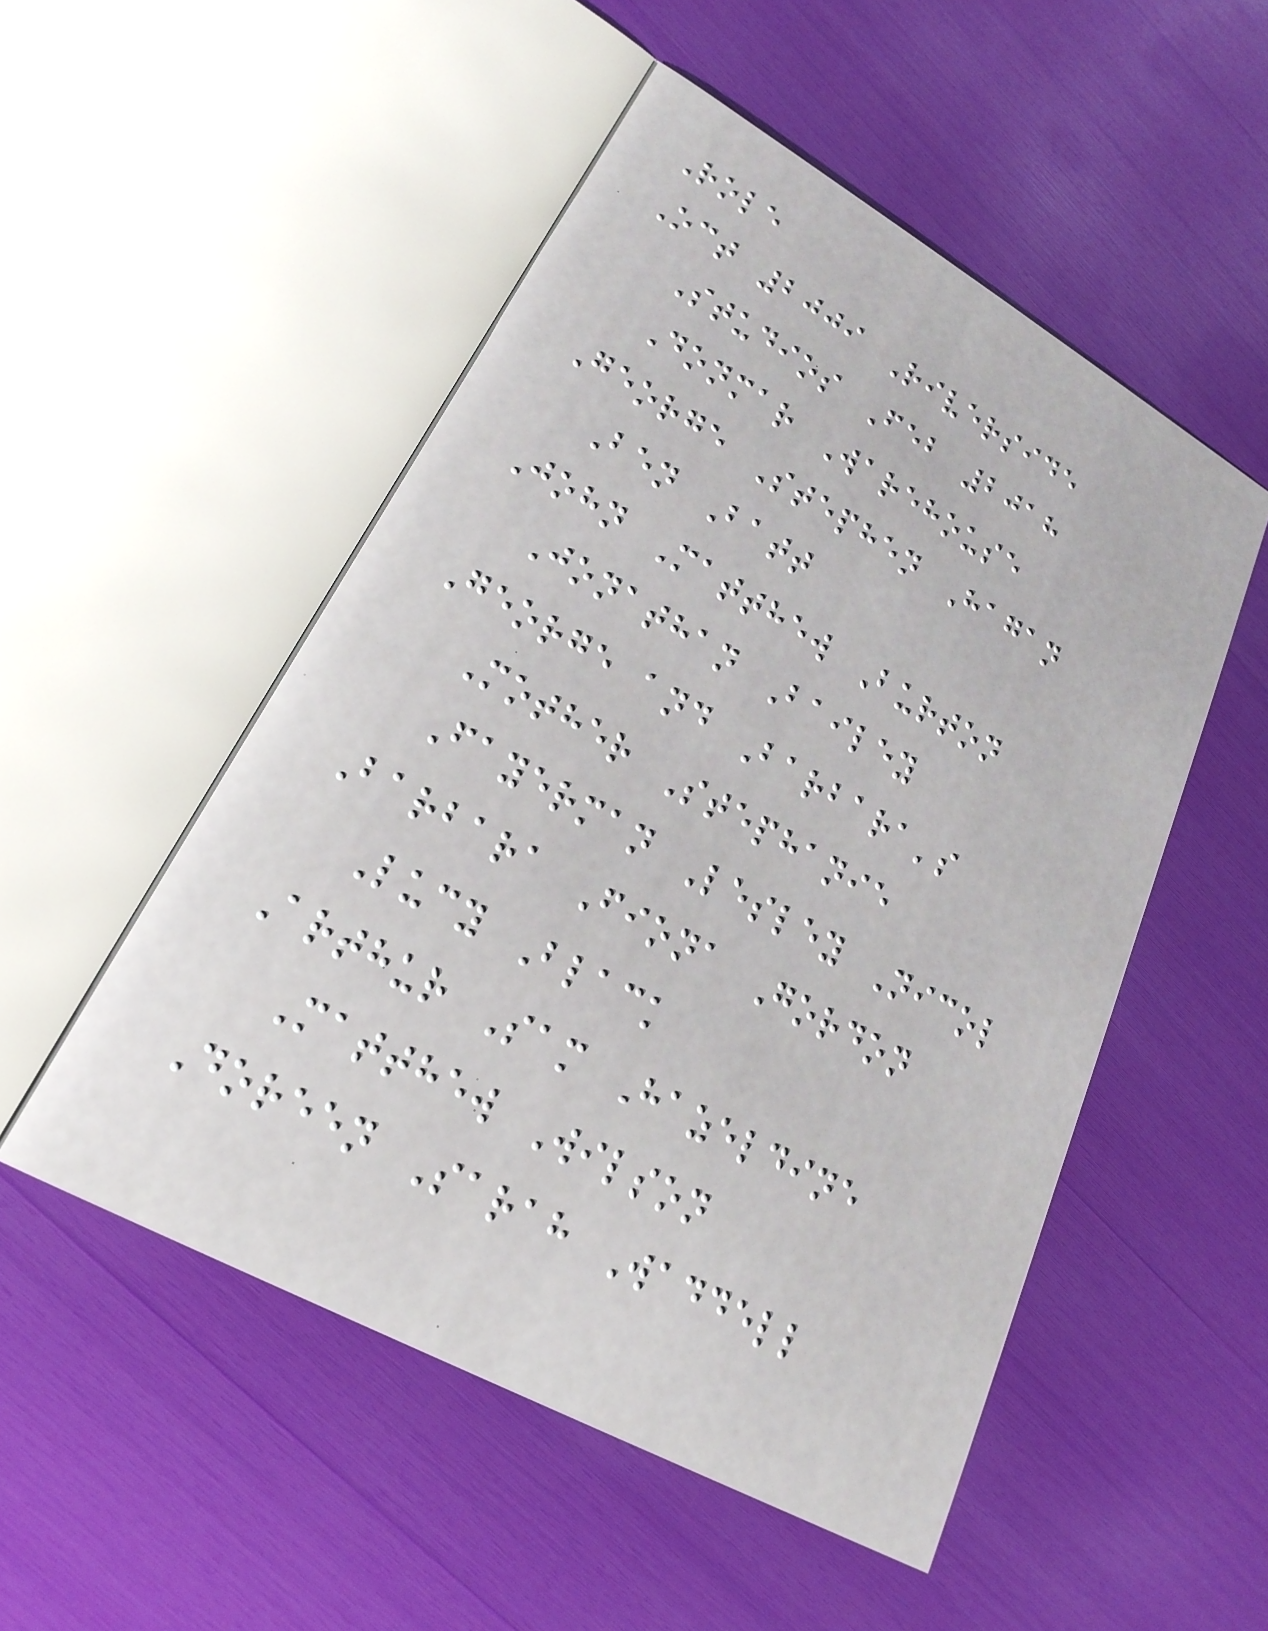Role
Oct 2009 Riverside
Studios Feb 2018
Donmar Warehouse
George Stephen Hagan
Ben Batt
John Matthew Burton
Jonathan Bailey
George and Barbara's
Mother Stephanie
Fayerman Lesley Nicol
Barbara Fiona Gordon
Lucy Black
Arthur Sam Hazeldine
Matthew Wilson
Doreen Sarah Waddell
